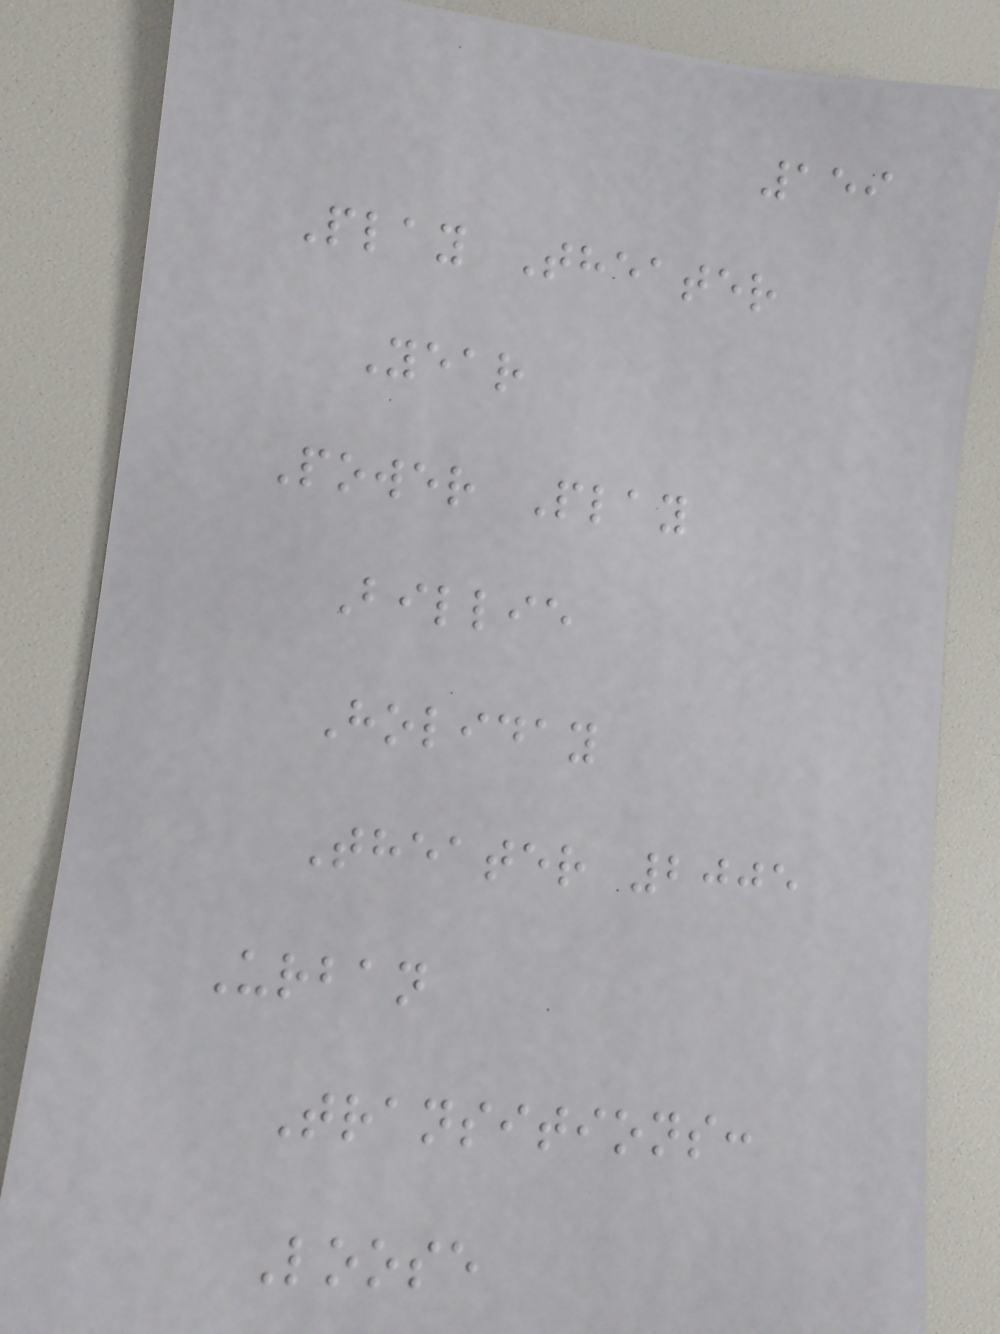159
Play Theater
Year
Power Play
Billie
Holiday
Theater 2005
Urban
Transitions:
Loose
